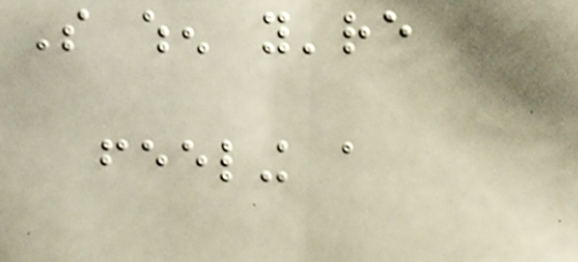So when you're
feeling a
